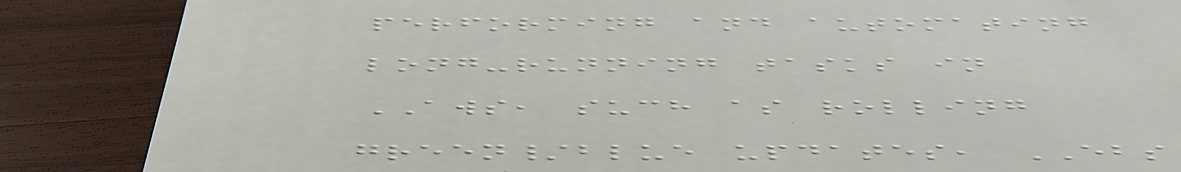performing and automating
long-running tasks in
AWS, such as rolling
green/blue updates, EBS
